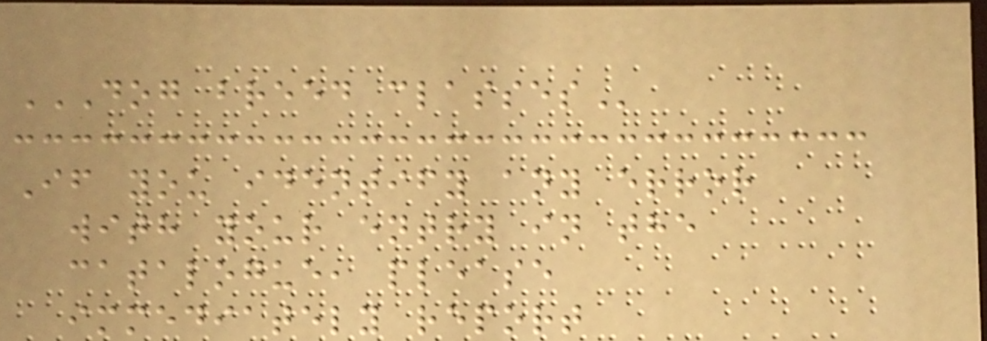DOG BREED CLASSES
If you identify any error
with your entry in the
catalogue, please
immediately report
